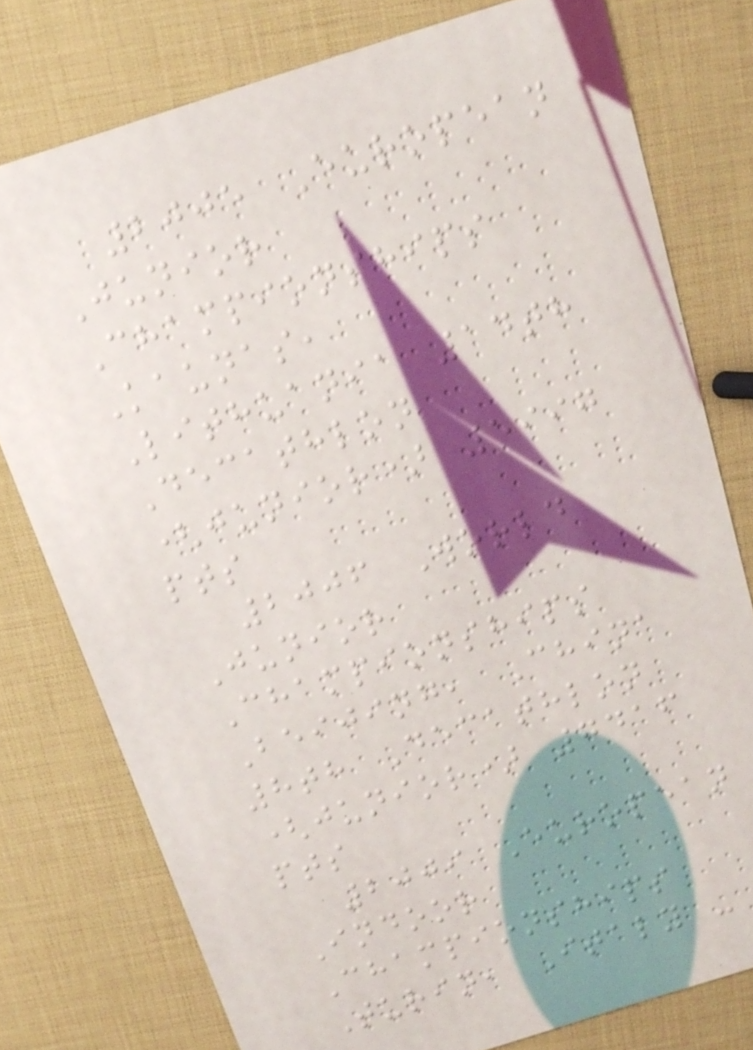2005 European
Junior
Championships
Kaunas,
Lithuania 14th
Decathlon
(junior) 5997
pts
2006 World
Junior
Championships
Beijing, China
8th Decathlon
(junior) 7416
pts
2009 European
Indoor
Championships
Turin, Italy -
